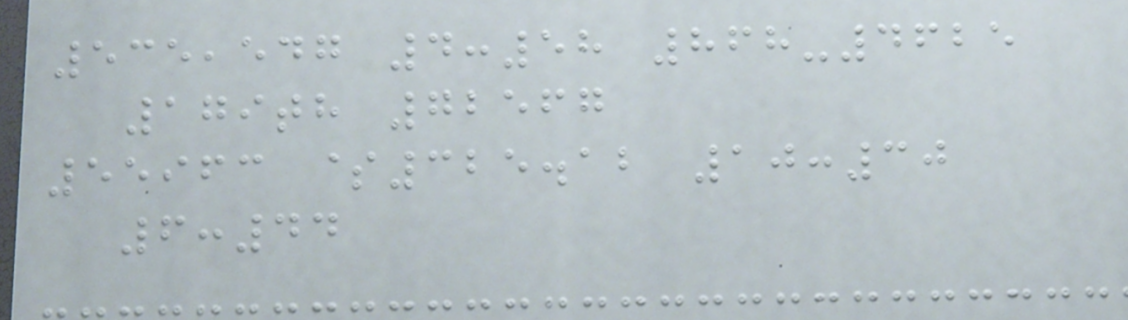535,547 4:58 868-4625
179th 72567
55963 $325.12 10:30
6:44
